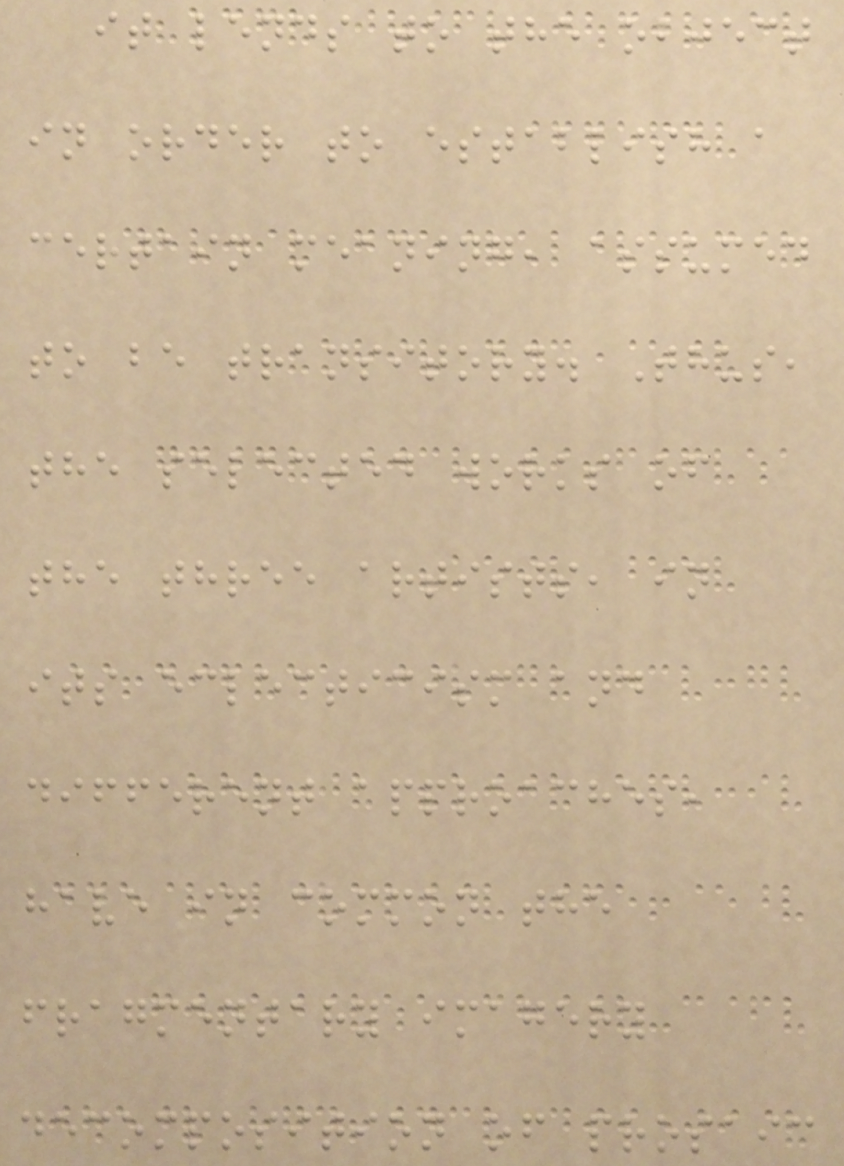it lends to the object
in order to establish a
certain meaning, assumed
to be transitory. Thus,
the selected works of
the three artists, in
its eclecticism and
different approaches,
have in common the
fragmentary imagery
decomposition of prosaic
